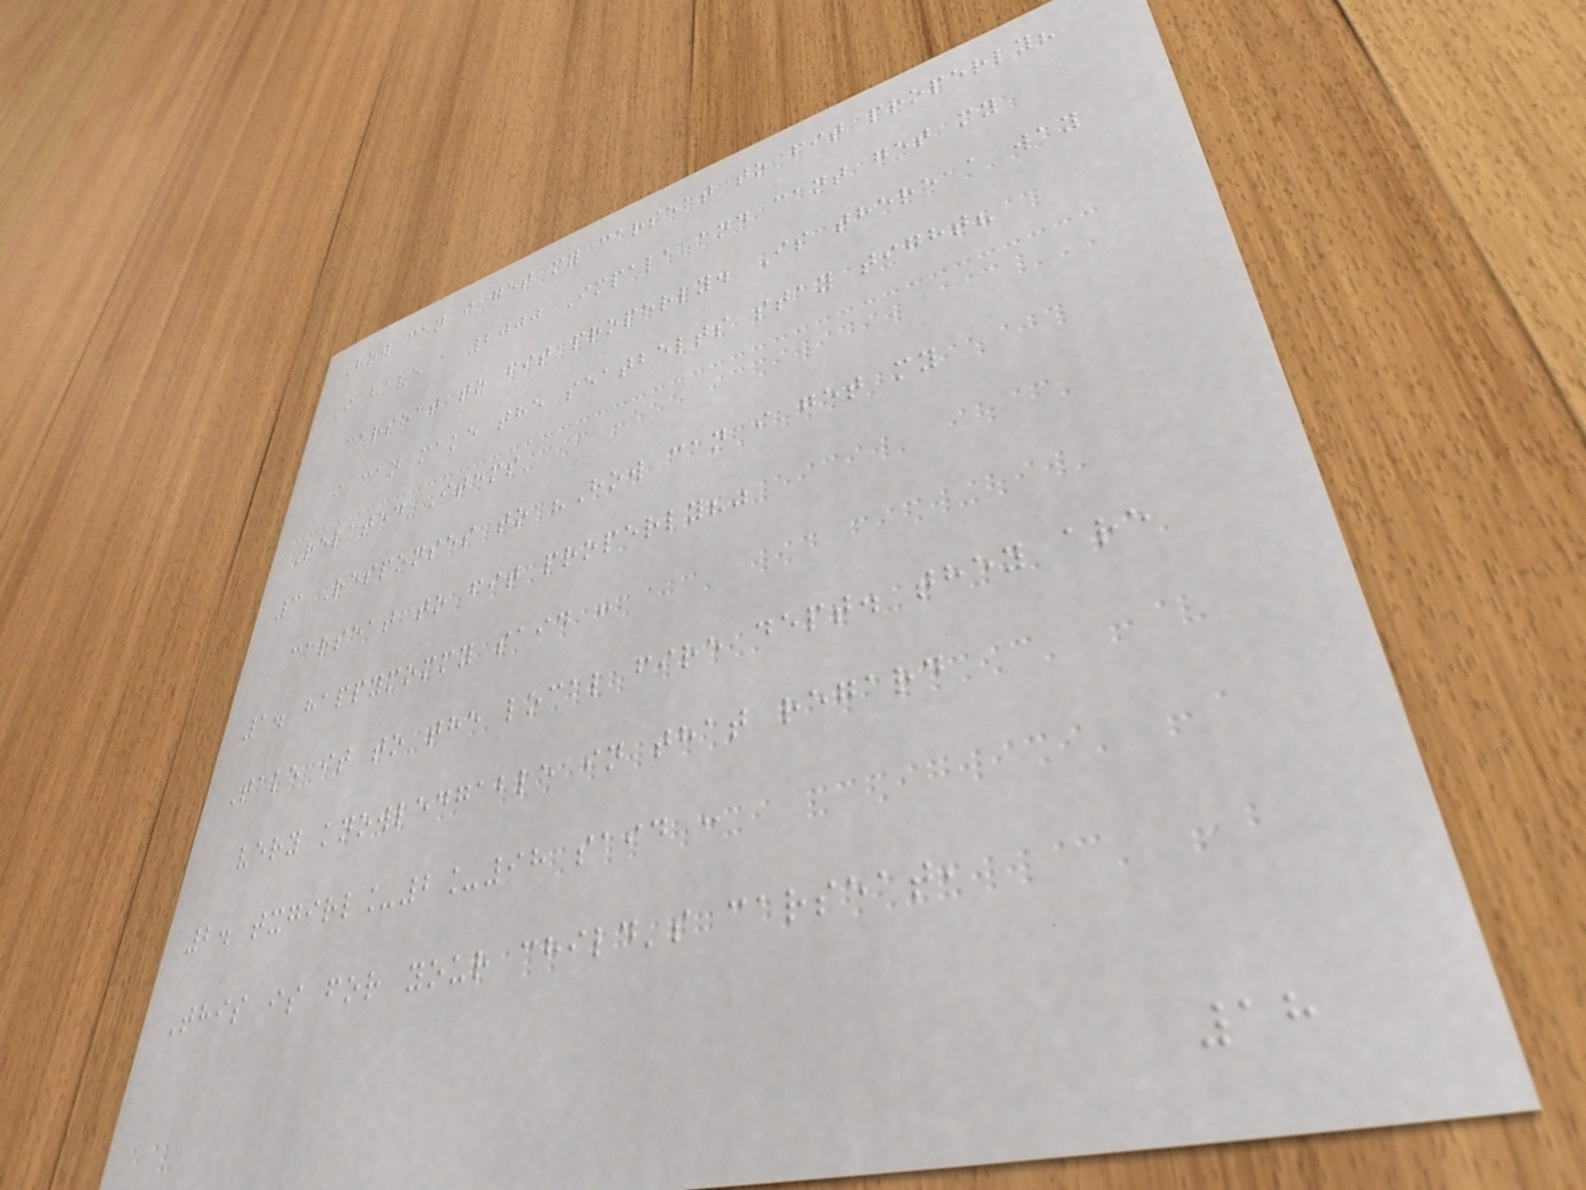How can i get my carseat to fit properly?
I have a 2000 Impala and cant get my
carseat to fit properly. Is there a way
i can make the seatbelts stay tight?
Related Items
3 Responses to "How can i get my
carseat to fit properly?"
1. happymommy said :
Take it to the local fire dept. they are
very knowledgable in that regard
2. txgirl_2_98 said :
This is for your child's carseat,
18
